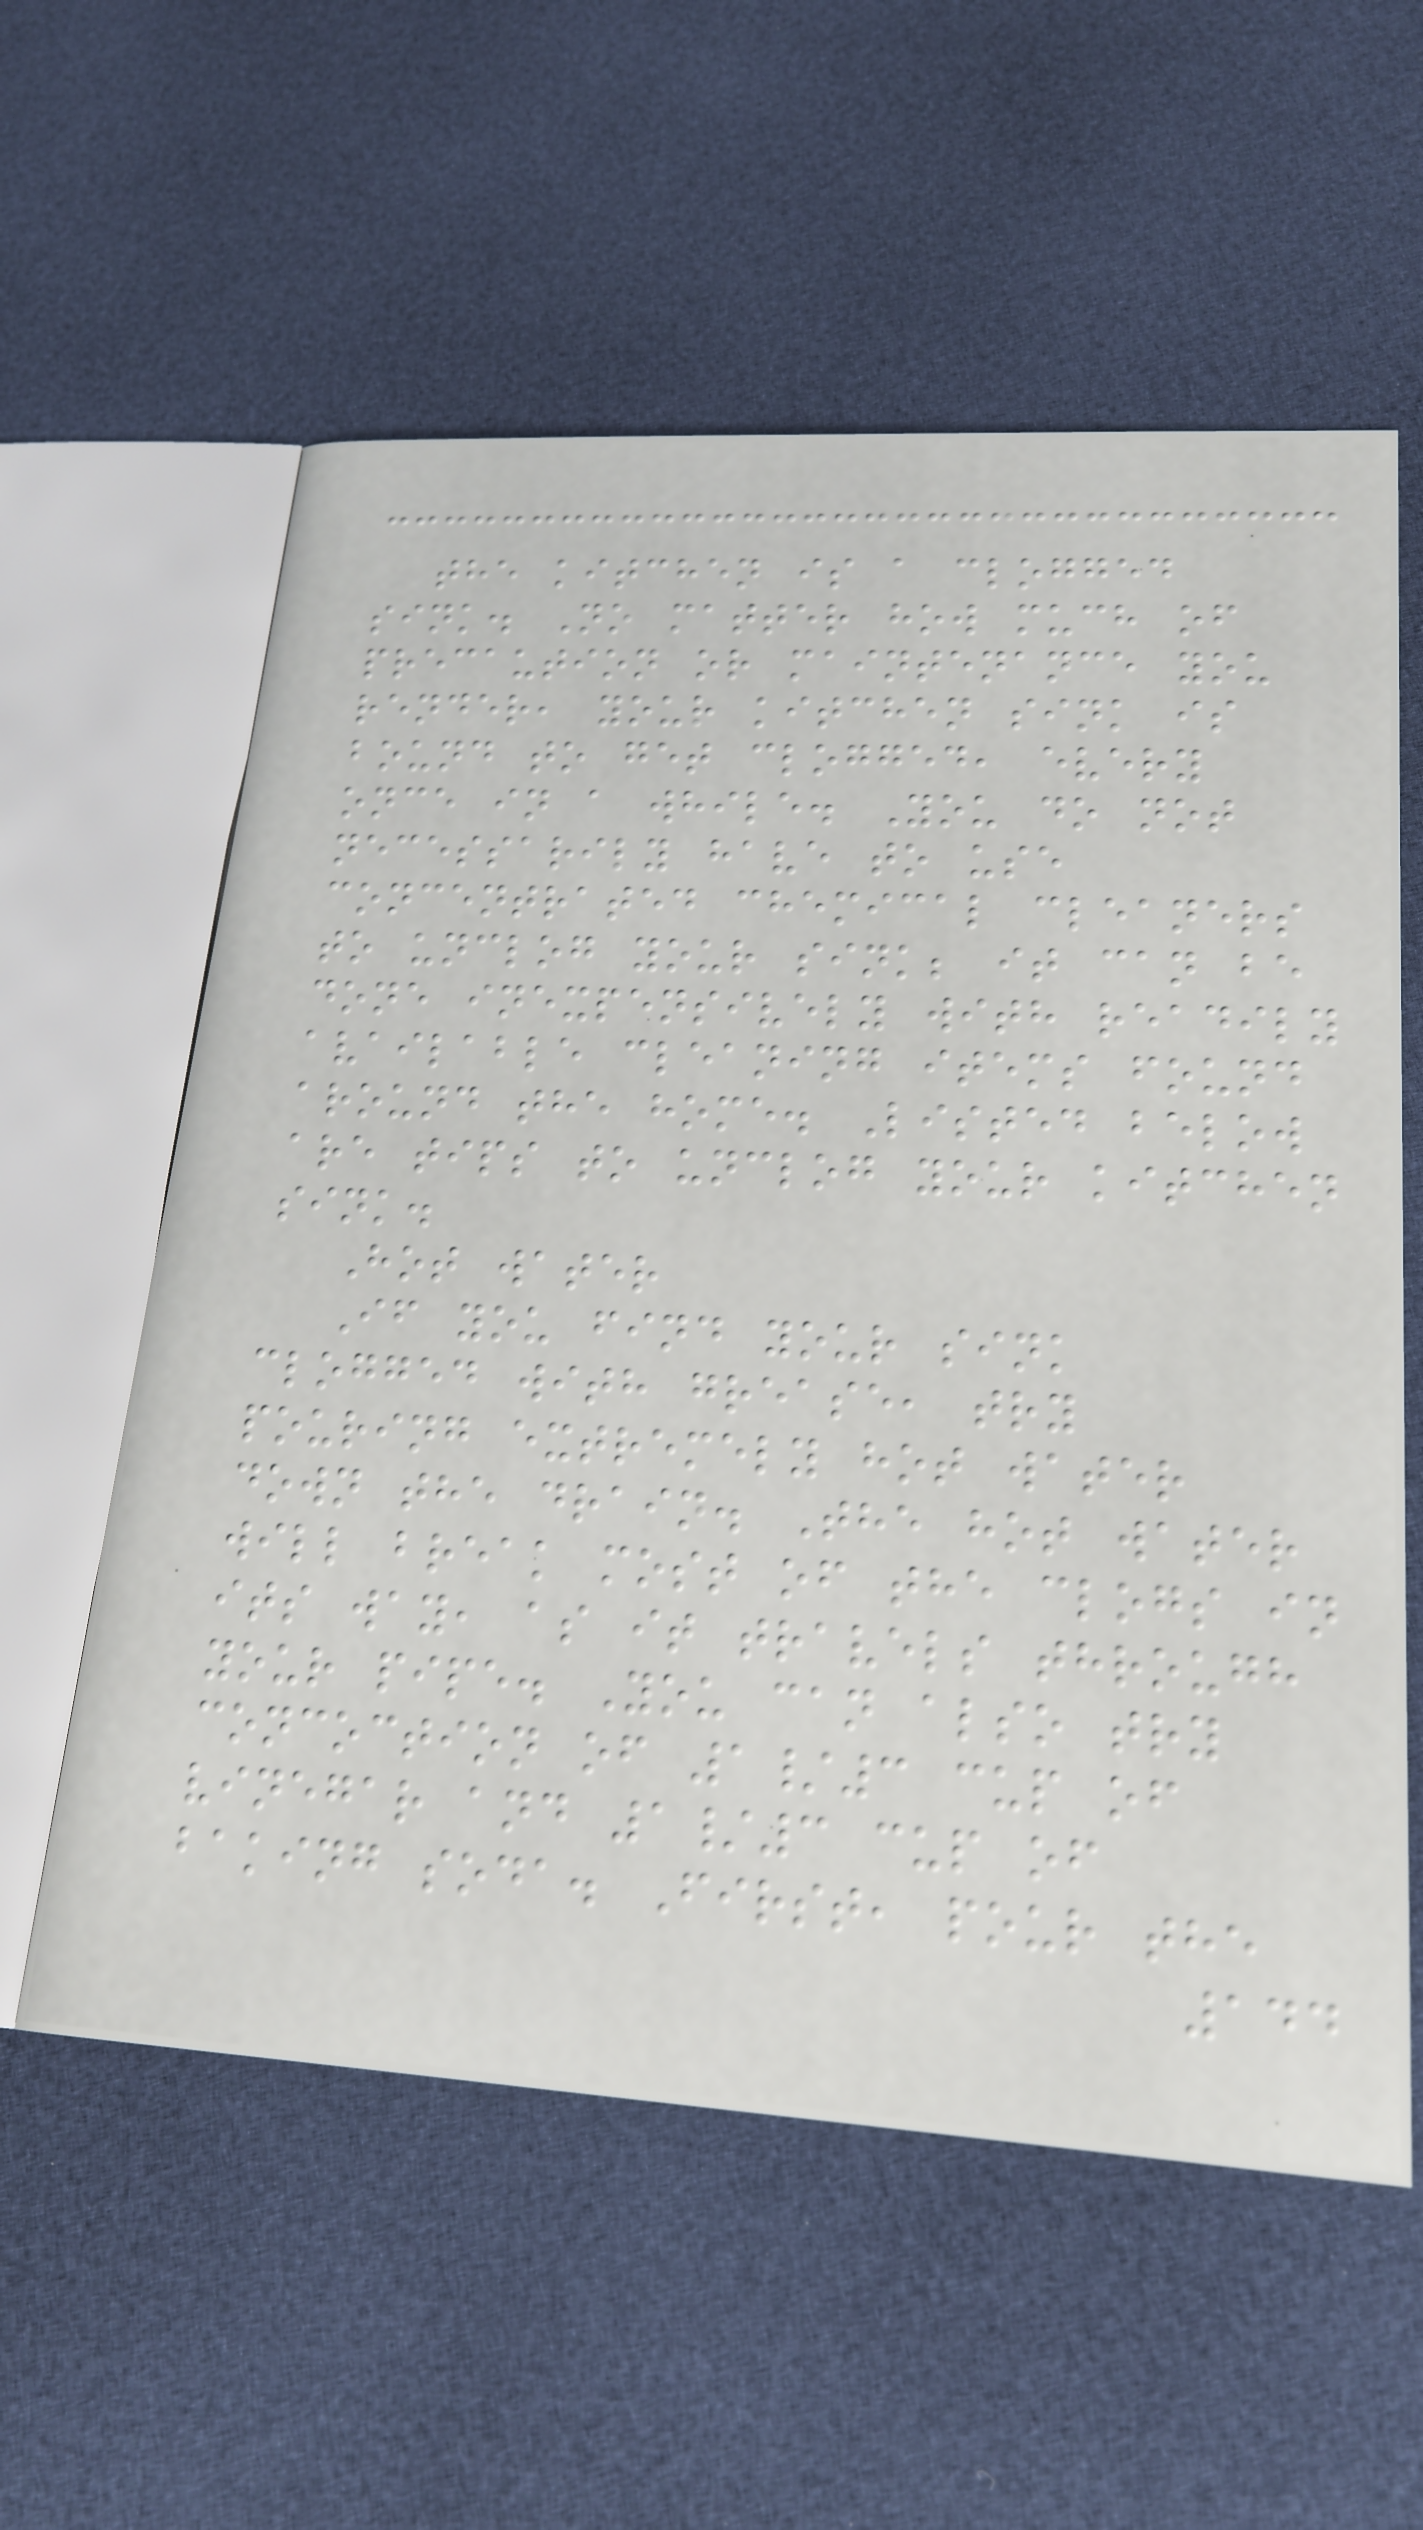the kitchen is a clogged
sink. No matter how much of
precaution or maintenance you
render, your kitchen sink is
bound to get clogged, every
once in a while. You do not
necessarily have to use
concentrated chemical cleaners
to unclog your sink; it can be
done inexpensively with readily
available cleaning items found
around the home. Listed below
are tips to unclog your kitchen
sink.
Hot water
If you find your sink
clogged with grease, try
pouring extremely hot water
down the drain. The hot water
will break most of the clogs in
its way, as it travels through
your pipe. You can also try
concoction of 1/3 cup of
vinegar and 1/3 cup of
baking soda. First, pour the
144
